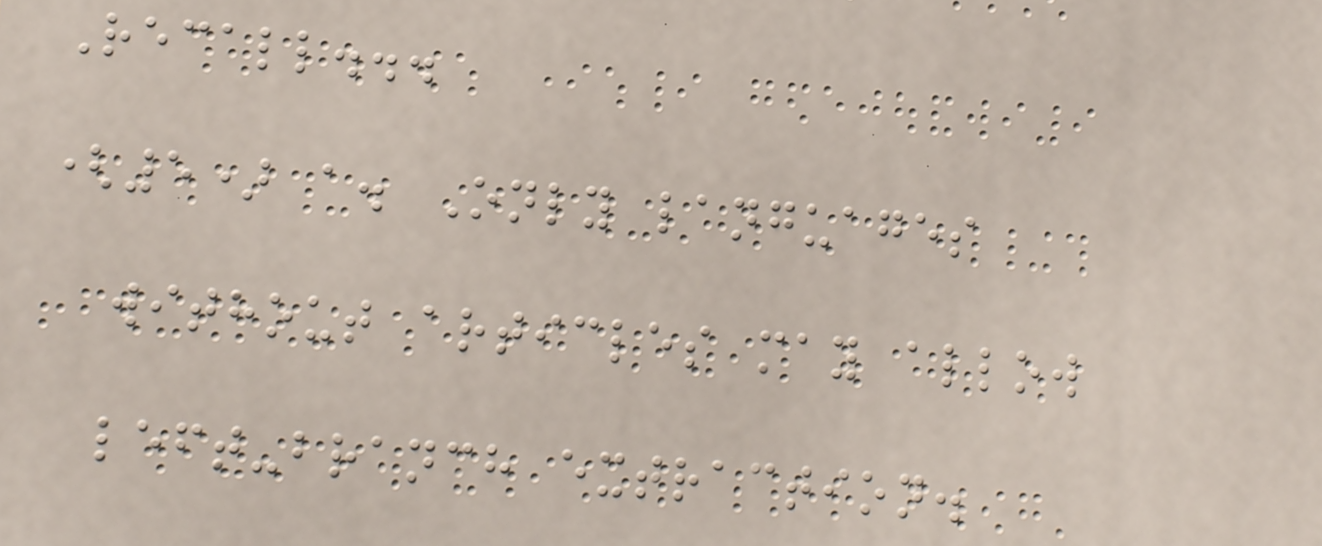Recall...
(5) a. Only languages
without articles may allow
left-branch extraction.
